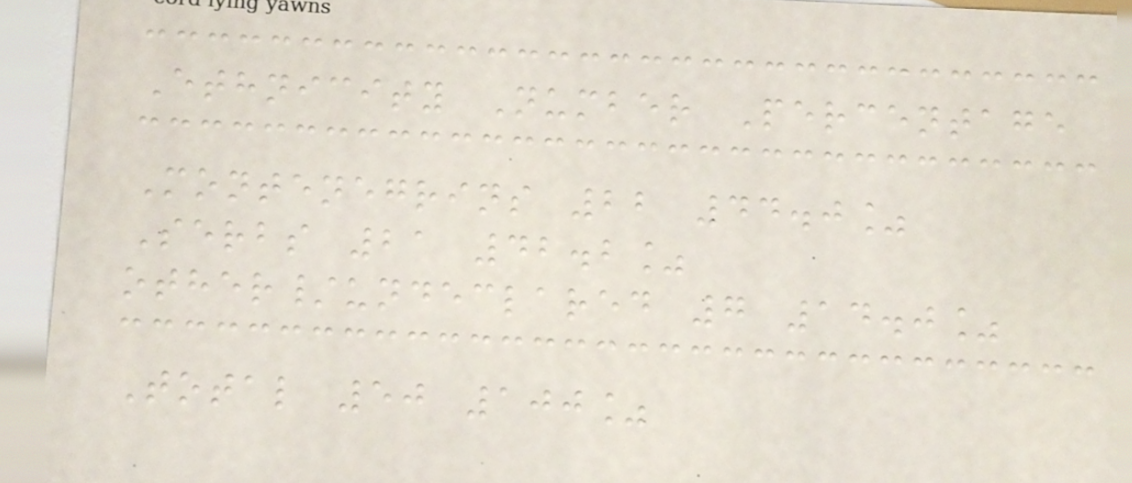Ethnicity Number Percentage
Montenegrins 22 44.0%
Serbs 21 42.2%
other/undeclared 7 14.0%
Total 50 100%
